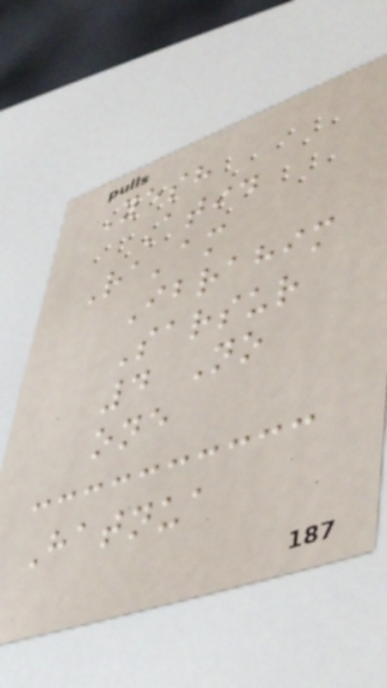Yesh
Atid
Ra'am
Ibrahim
Sarsur
4 No
one
Hatnua
